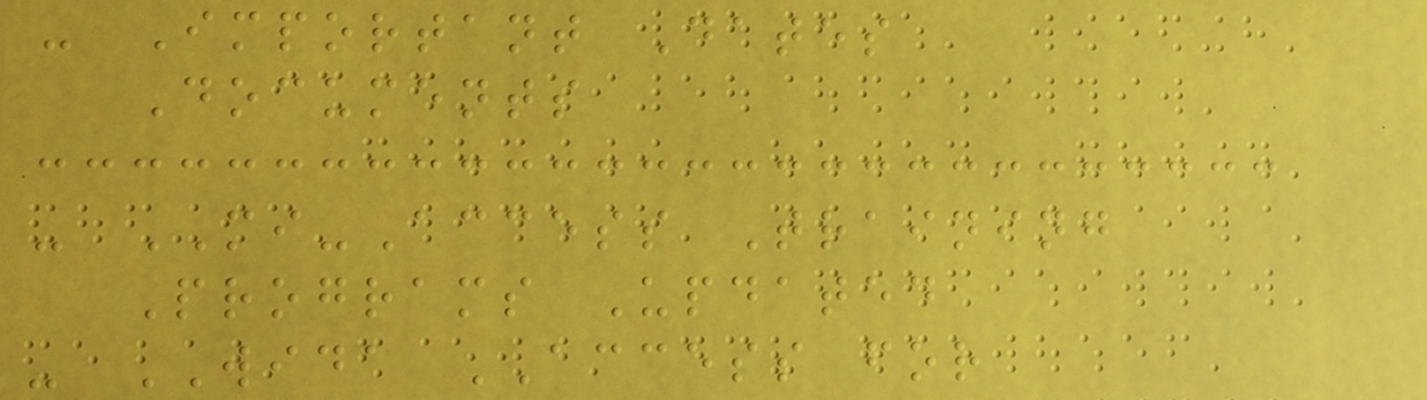- Important Dates
Documents
- MI-Access Training
Programs Updated
- WIDA ACCESS for
